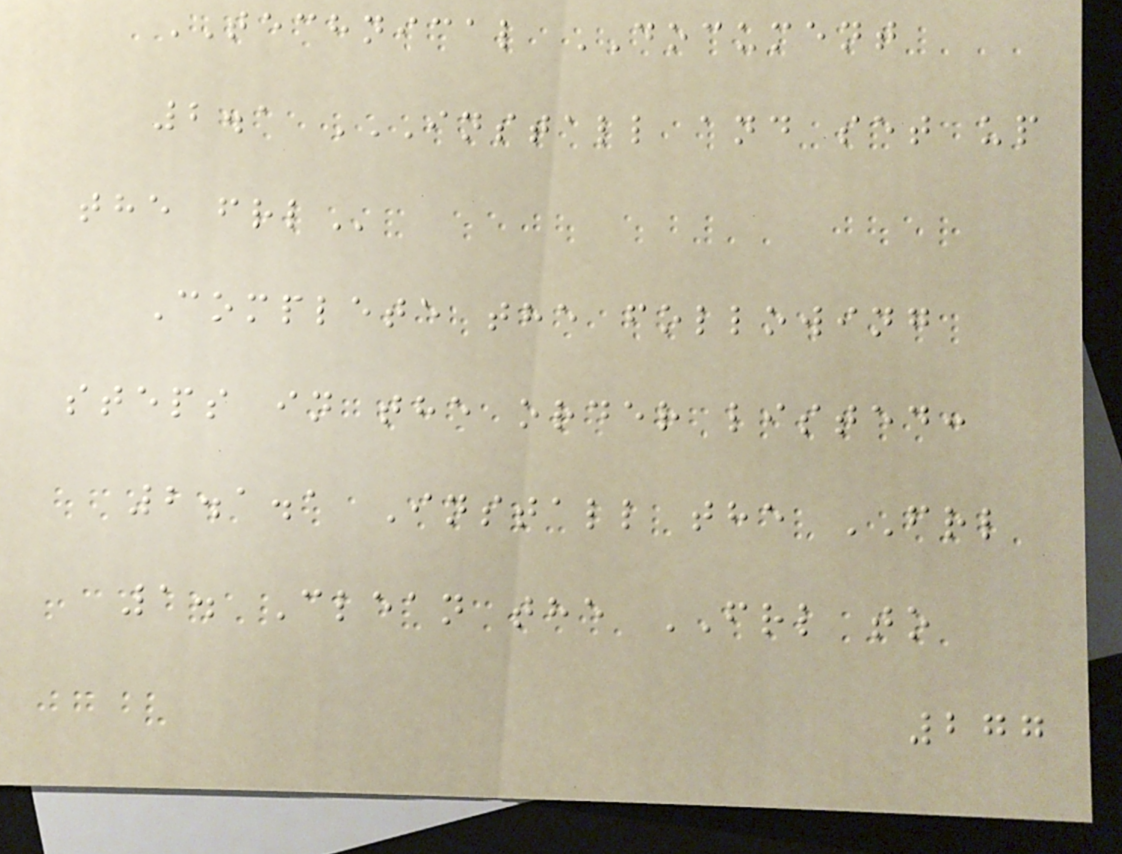TECHNICAL DOCUMENT
2.1 INSTALL AND SET UP
THE FRL
Complete the following
steps in the order listed:
2.1.1 Install the FRL
1. Clean the FRL to
277
